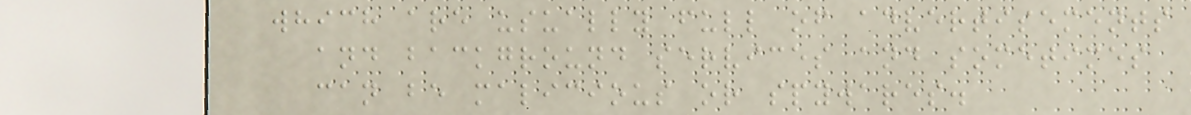which are usually full of advertisements
and background services and sometimes
can be malicious or spywares.
